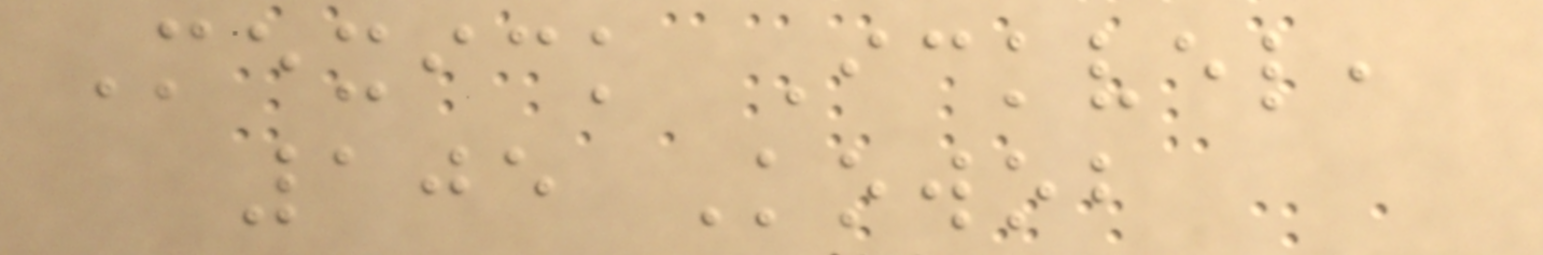Mexick Ickvel,
105 Kowob
